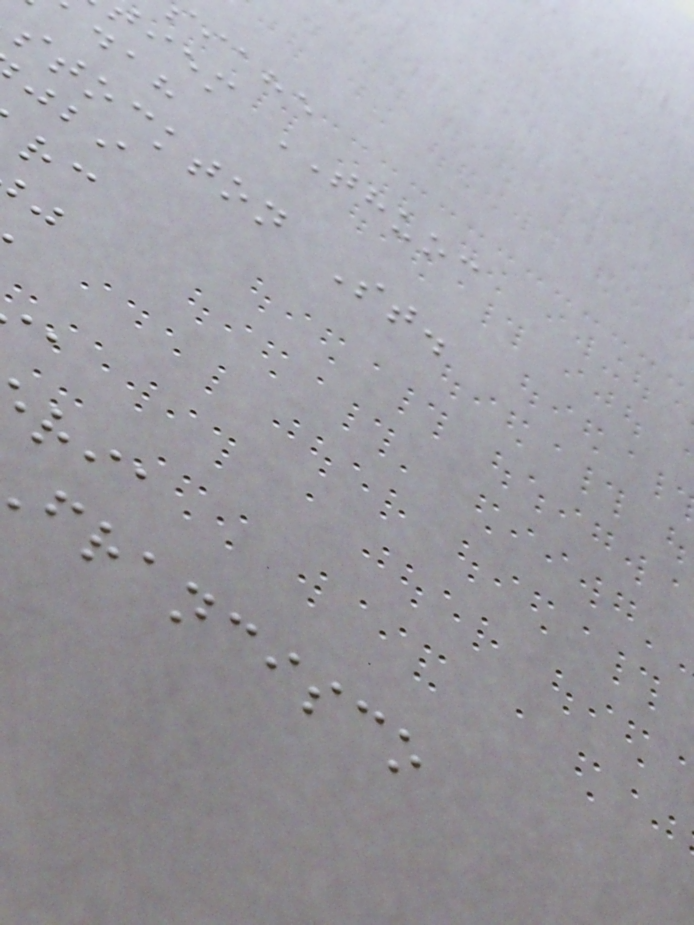iahe
iem THUOC
stockton St.
francisco
